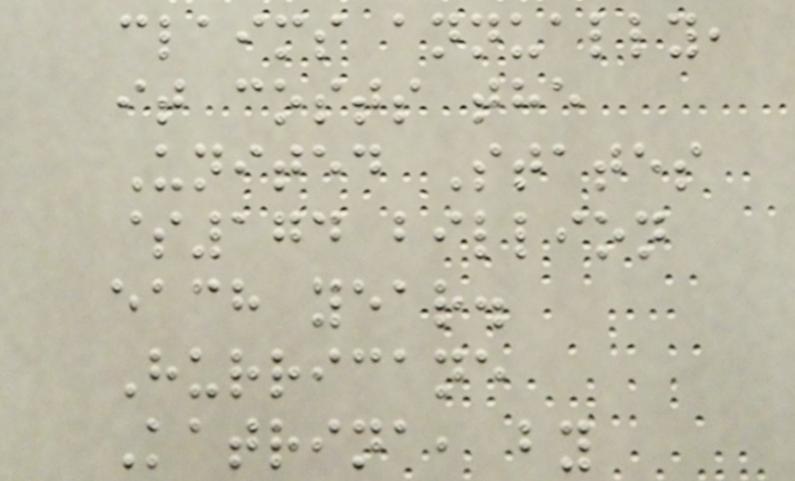claims annually,
it costs the
United States
$174 billion
each year.
Hurricane
Katrina, by
